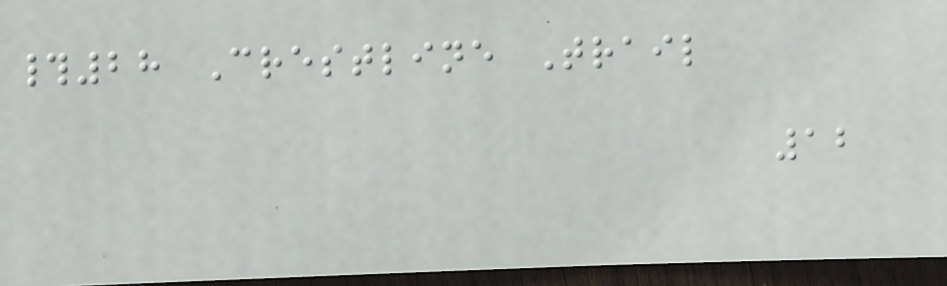#28 Crestline Trail
12
